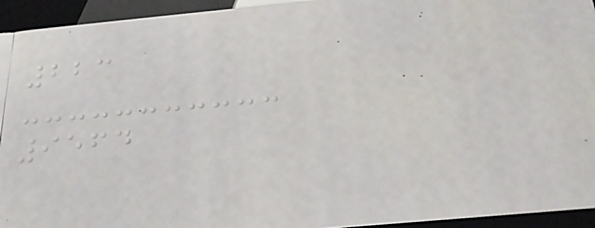223
9564
